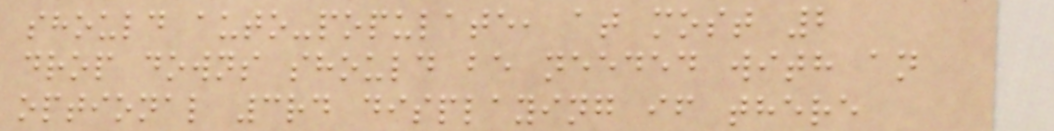should auto-populate, at most 2
drop downs should be needed with an
optional 3rd displaying if there
